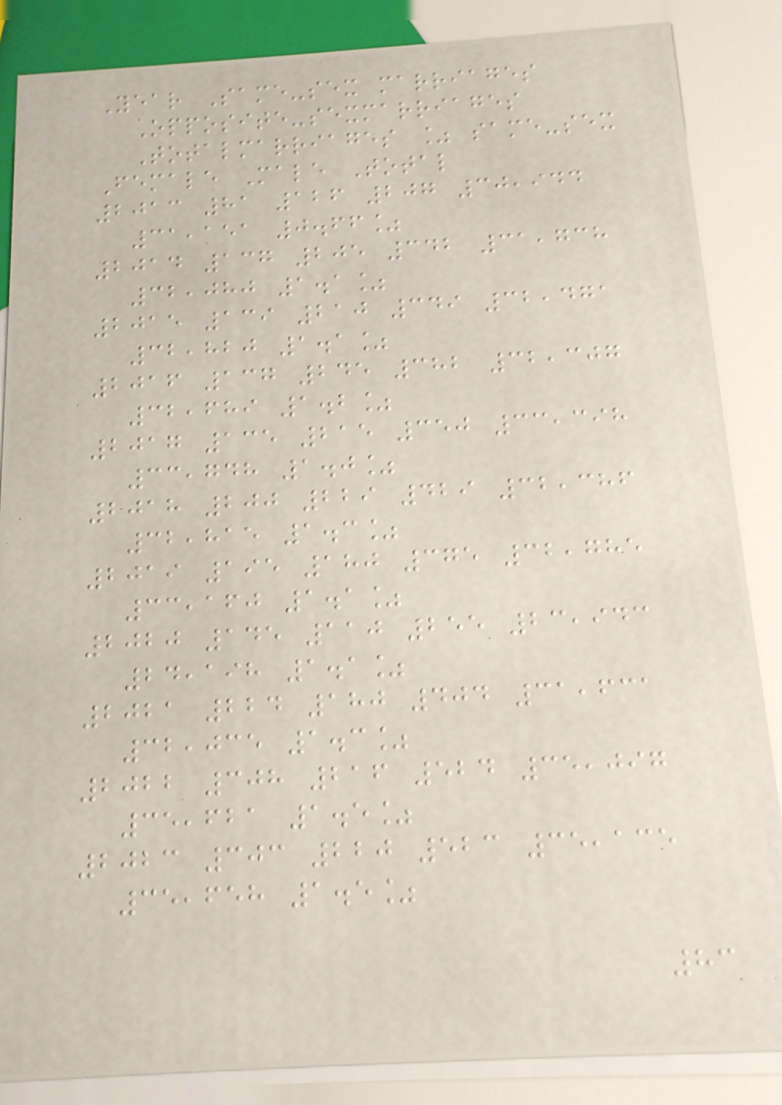Year Same-sex marriages
Opposite-sexmarriages
Totalmarriages % same-sex
Female Male Total
2013 81 126 207 30,944
31,151 0.66%
2014 137 205 342 31,738
32,080 1.1%
2015 139 210 349 32,471
32,820 1.1%
2016 137 245 382 32,307
32,689 1.2%
2017 135 215 350 33,398
33,748 1.0%
2018 200 229 429 32,386
32,815 1.3%
2019 195 180 375 32,785
33,160 1.1%
2020 145 110 255 23,943
24,198 1.1%
2021 224 180 404 31,631
32,035 1.3%
2022 308 216 524 35,097
35,621 1.5%
2023 303 220 523 35,135
35,658 1.5%
83
